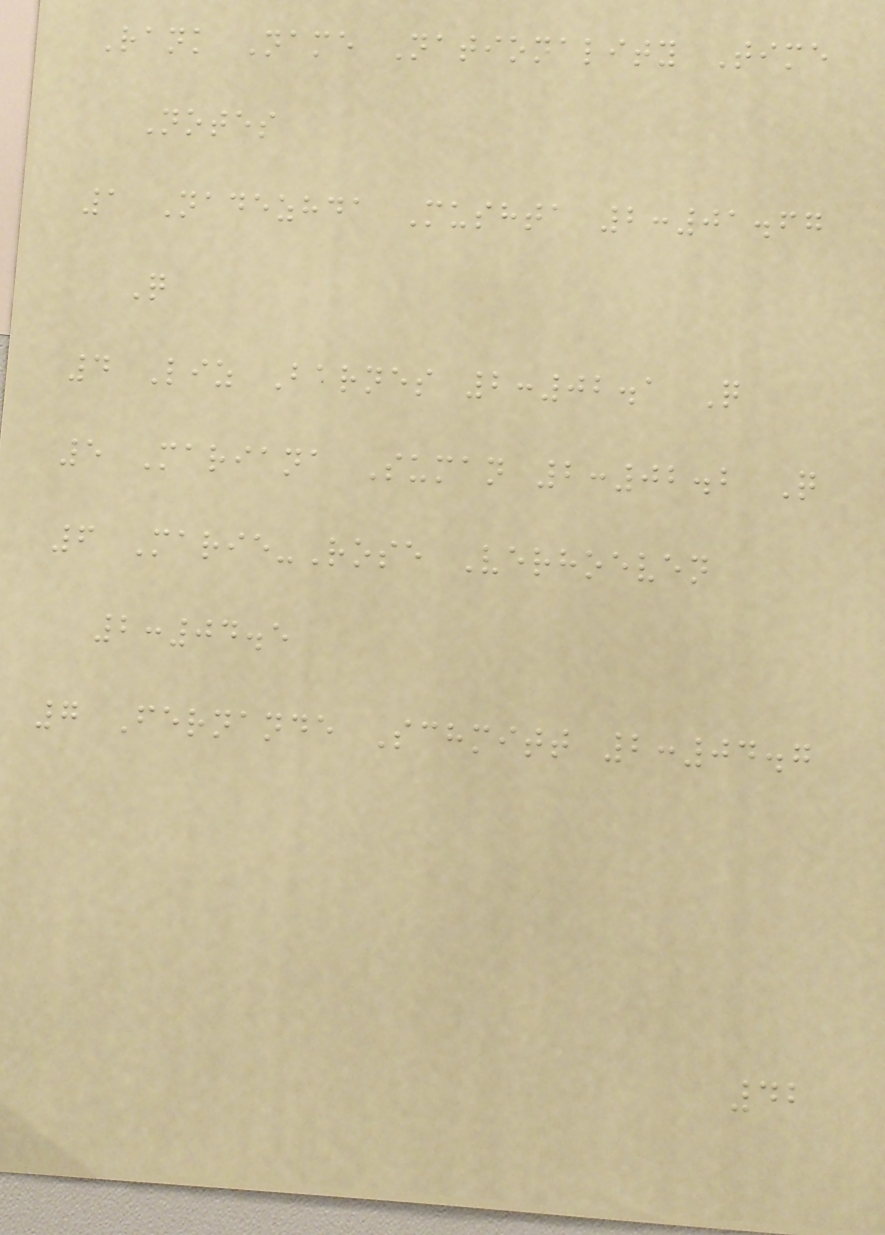Rank Name Nationality Time
Notes
1 Nadezhda Mushta 2:01.67
Q
4 Liz Barnes 2:02.1 Q
5 Mariana Suman 2:02.2 Q
6 Marie-Rose Verhoeven
2:04.5
7 Fernande Schmitt 2:04.7
42
